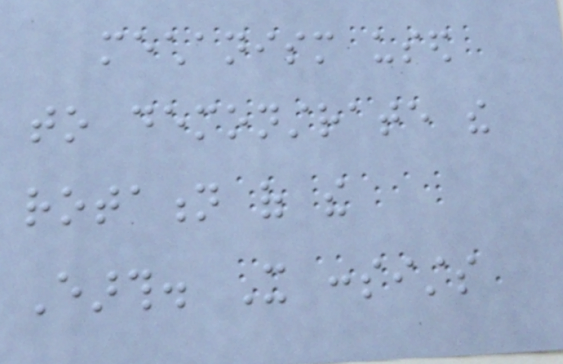mechanism used
to demonstrate the
rotation of the
Earth. It consists
